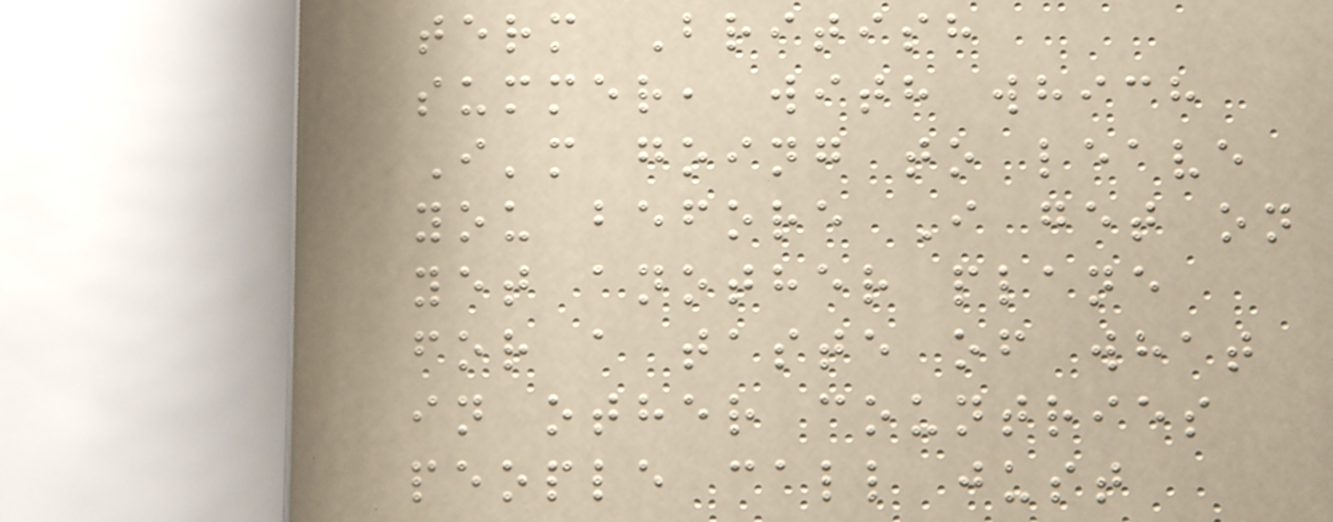term British
summer, with which
I'm going to leave
you before I get on
yet another plane
for a taste of what
in other countries
people call just
